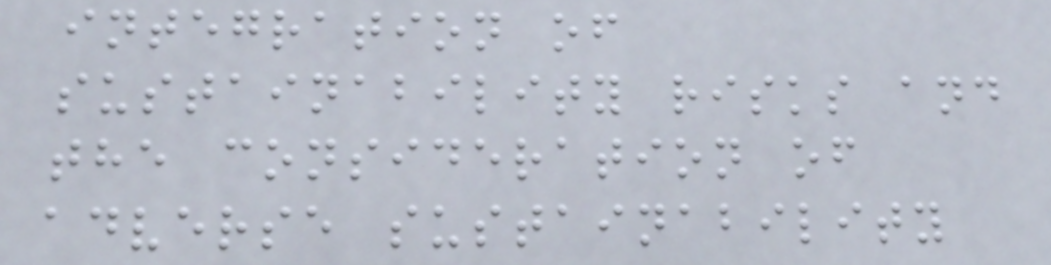integration of
sustainability risks and
the consideration of
adverse sustainability
